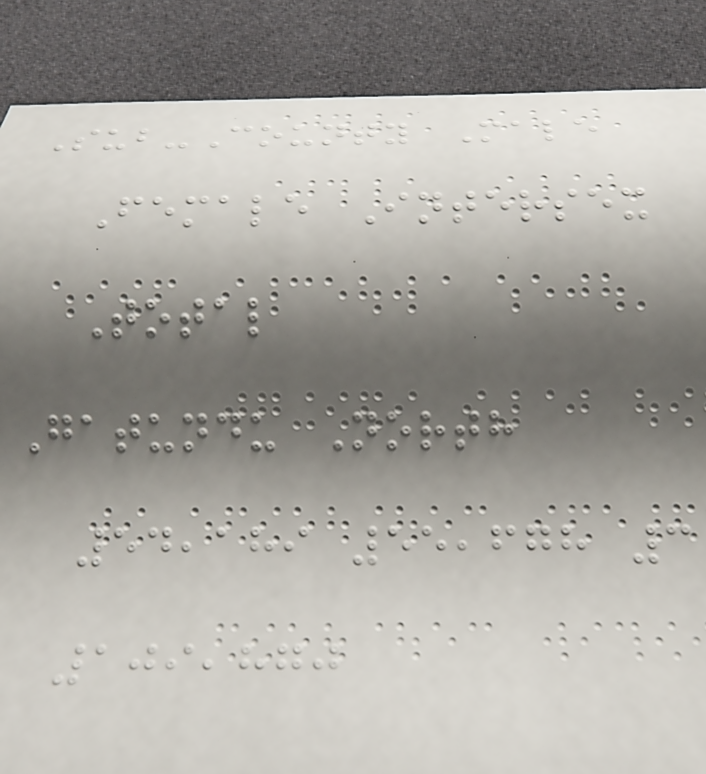Sub-County Male
Female Intersex
Total
Gatundu North
54,189 55,678 3
109,870
